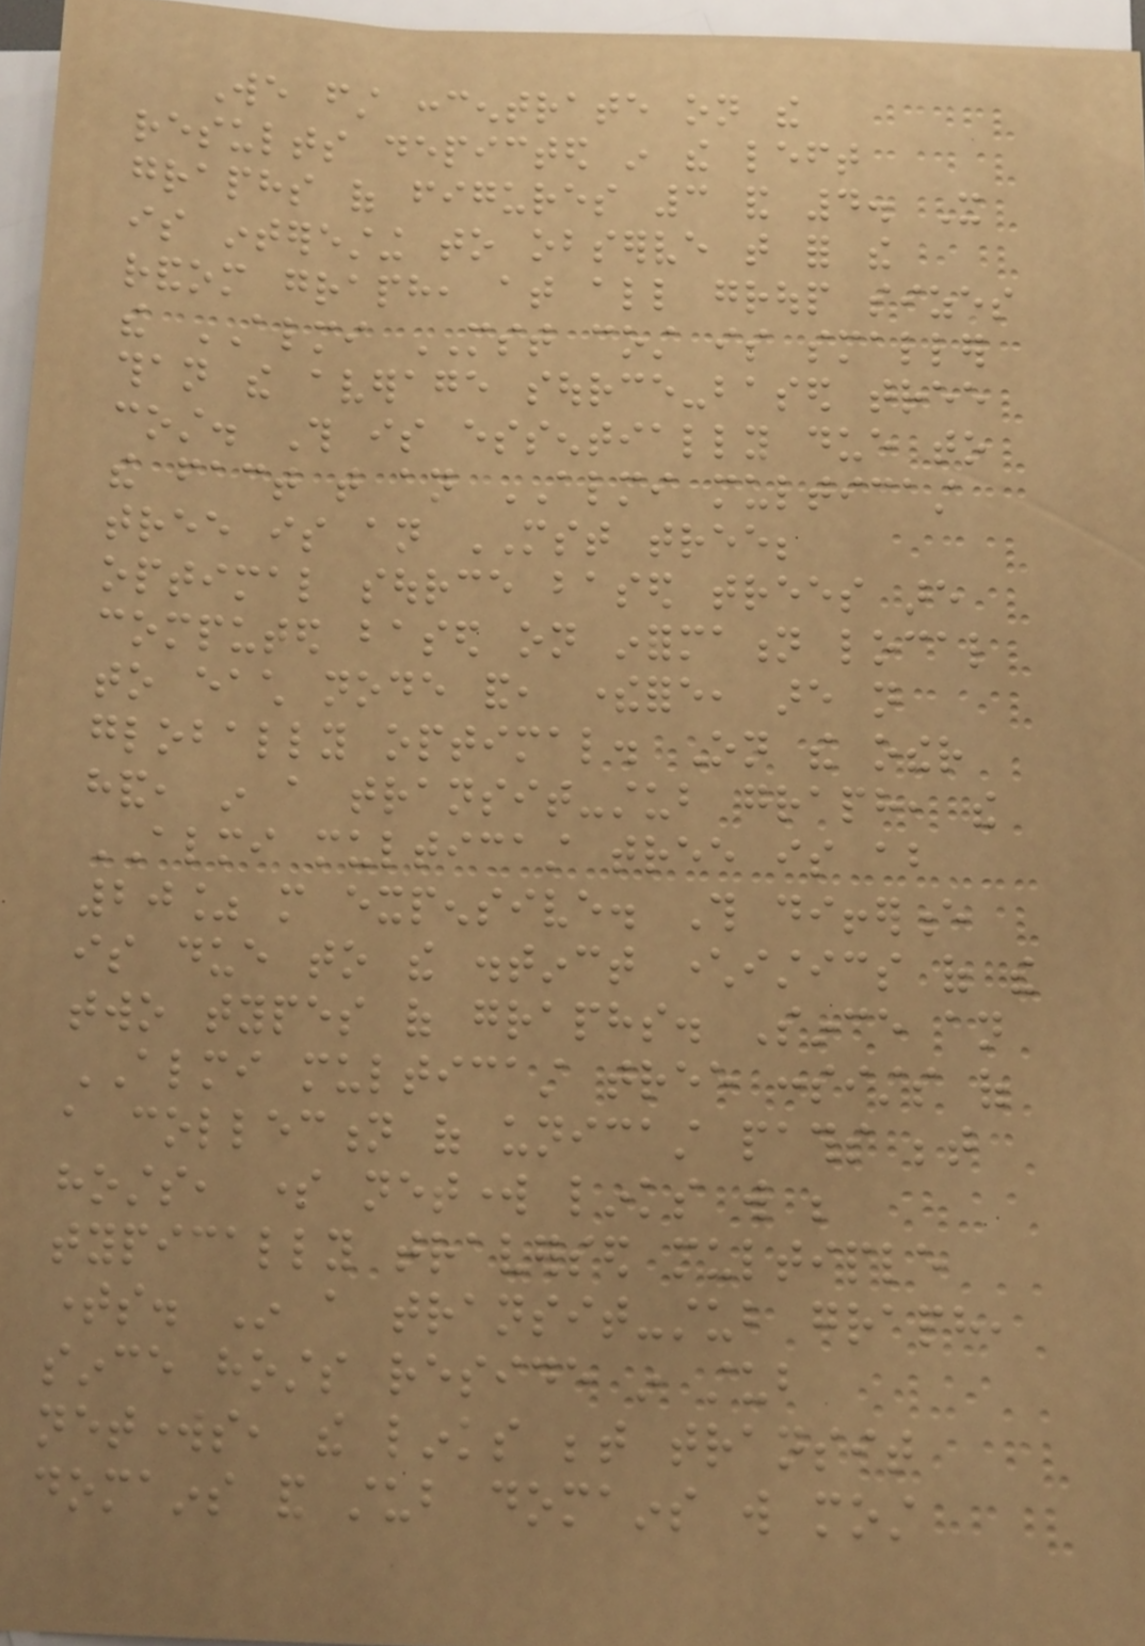We first concentrate on the
results depicted in the left
graphs of figures 3 and 4. It
is interesting to observe that for the
random graph, at all group sizes
the ALMI MST cost is smaller
than the average source-based tree
cost. This is essentially due to
the fact that an ALMI multicast
tree is an MST tree;
optimal source based trees are
computed based on information local
to each node and, therefore, are not
globally optimal. On the other
hand, in a transit-stub graph, the
ALMI multicast tree is about
20% more expensive. This difference
is due to the distinct characteristics of the
two types of graphs. Since an
ALMI multicast tree consists of
a collection of unicast paths between
hosts, some network links will be
typically traversed multiple
times. In a transit-stub graph,
since hosts reside in stub
networks, the links between transit
domains and stub domains will most
